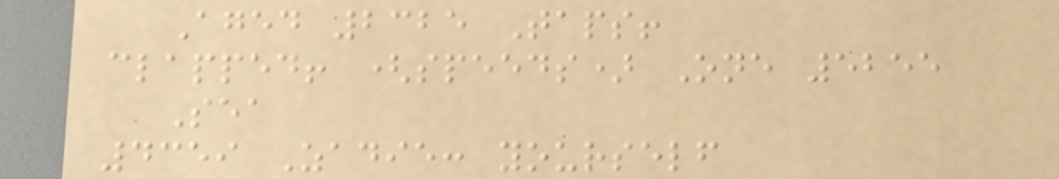Aged 2325 Taps!
clapped! (speeds) One 5255
Sea
4359 Zadie: yourself
